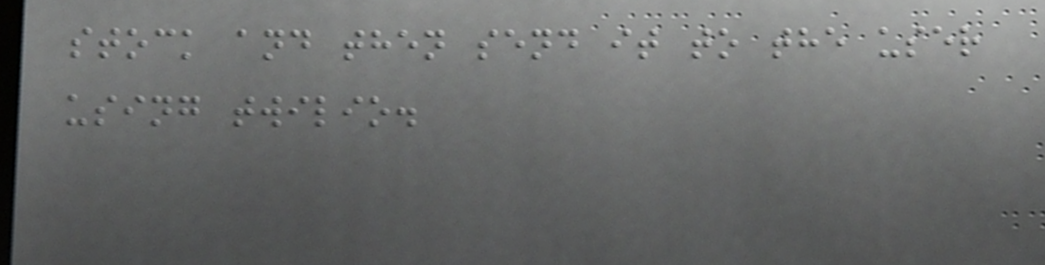stock and then send it to the user
using twilio.
